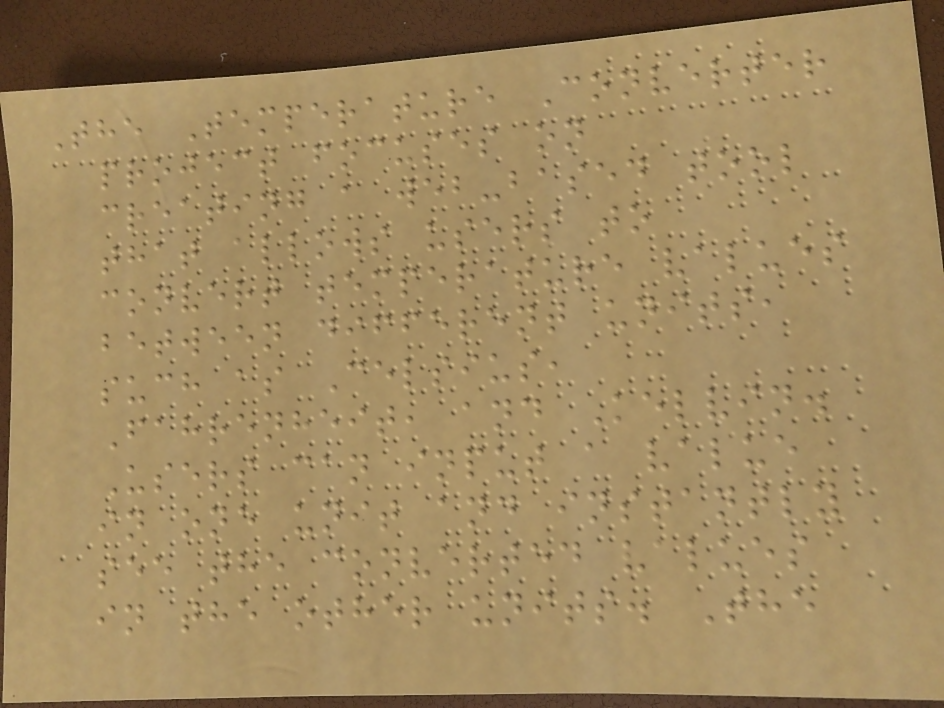The Temperature Converter
project focuses on
creating a web-based tool
that allows users to
convert temperature values
between different units,
such as Celsius,
Fahrenheit, and Kelvin.
Users can input a value
in one unit and instantly
see the converted values
in the other units. The
